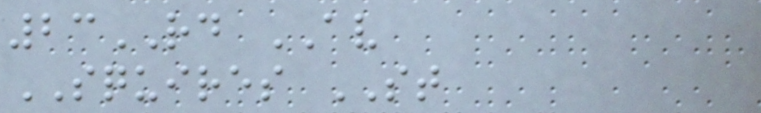23RD AV
SQUIRES ST
